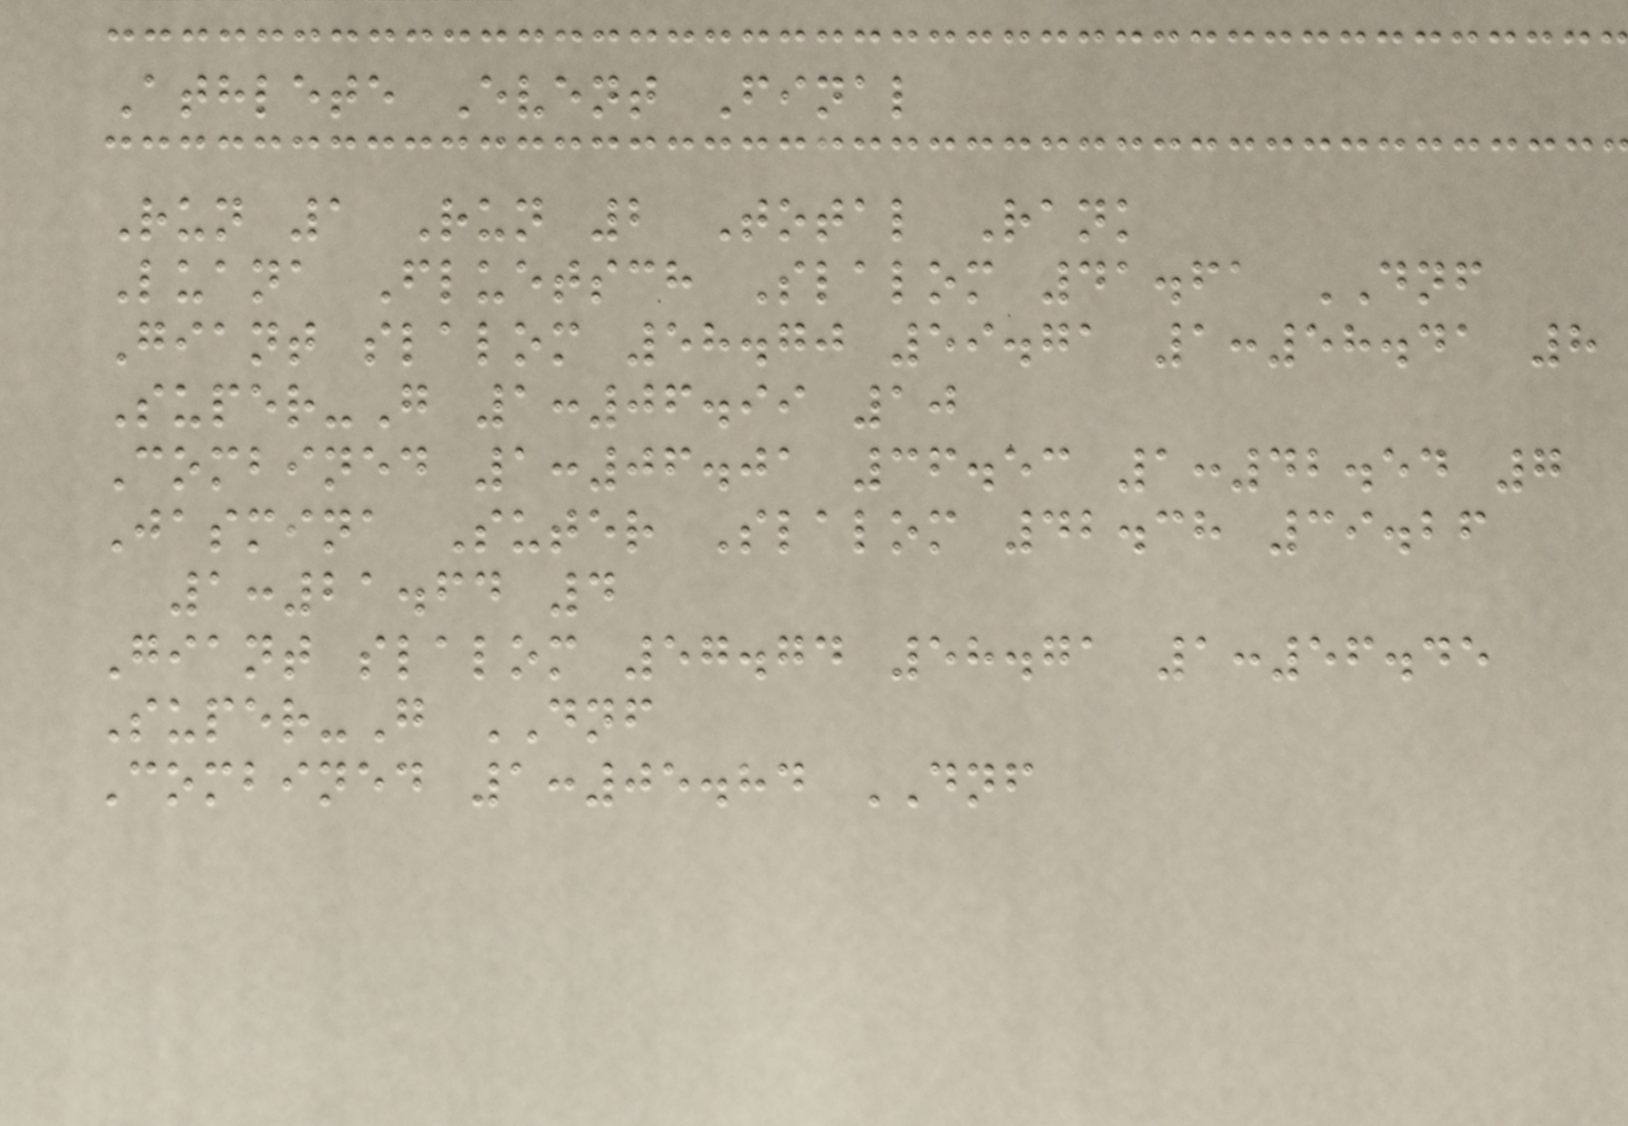Athlete Event Final
Run 1 Run 2 Total Rank
Luana Fluetsch Slalom 41.61 DNF
Giant slalom 58.70 59.71 1:58.41 8
Super-G 1:06.99 10
Combined 1:06.01 36.53 1:42.54 7
Jasmina Suter Slalom 42.38 39.26
1:21.64 4
Giant slalom 57.74 58.71 1:56.45
Super-G DNF
Combined 1:05.84 DNF
